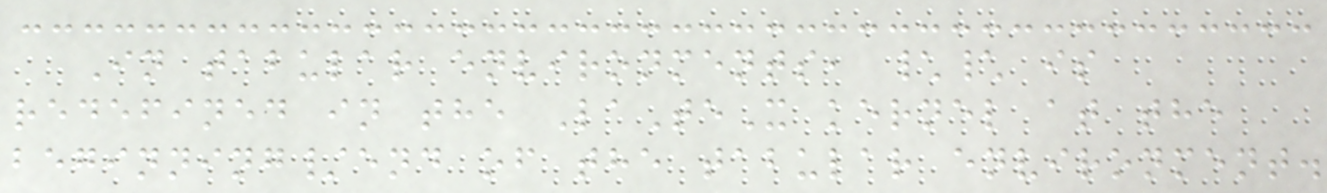In tabular environments, \\ is
redefined in the LaTeX kernel at the
beginning/end of the tabular environment.
